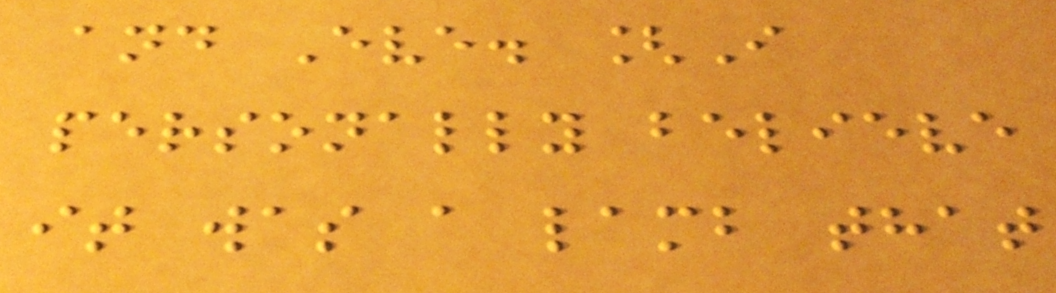and Eve. [I
personally believe
it was a lamb that
